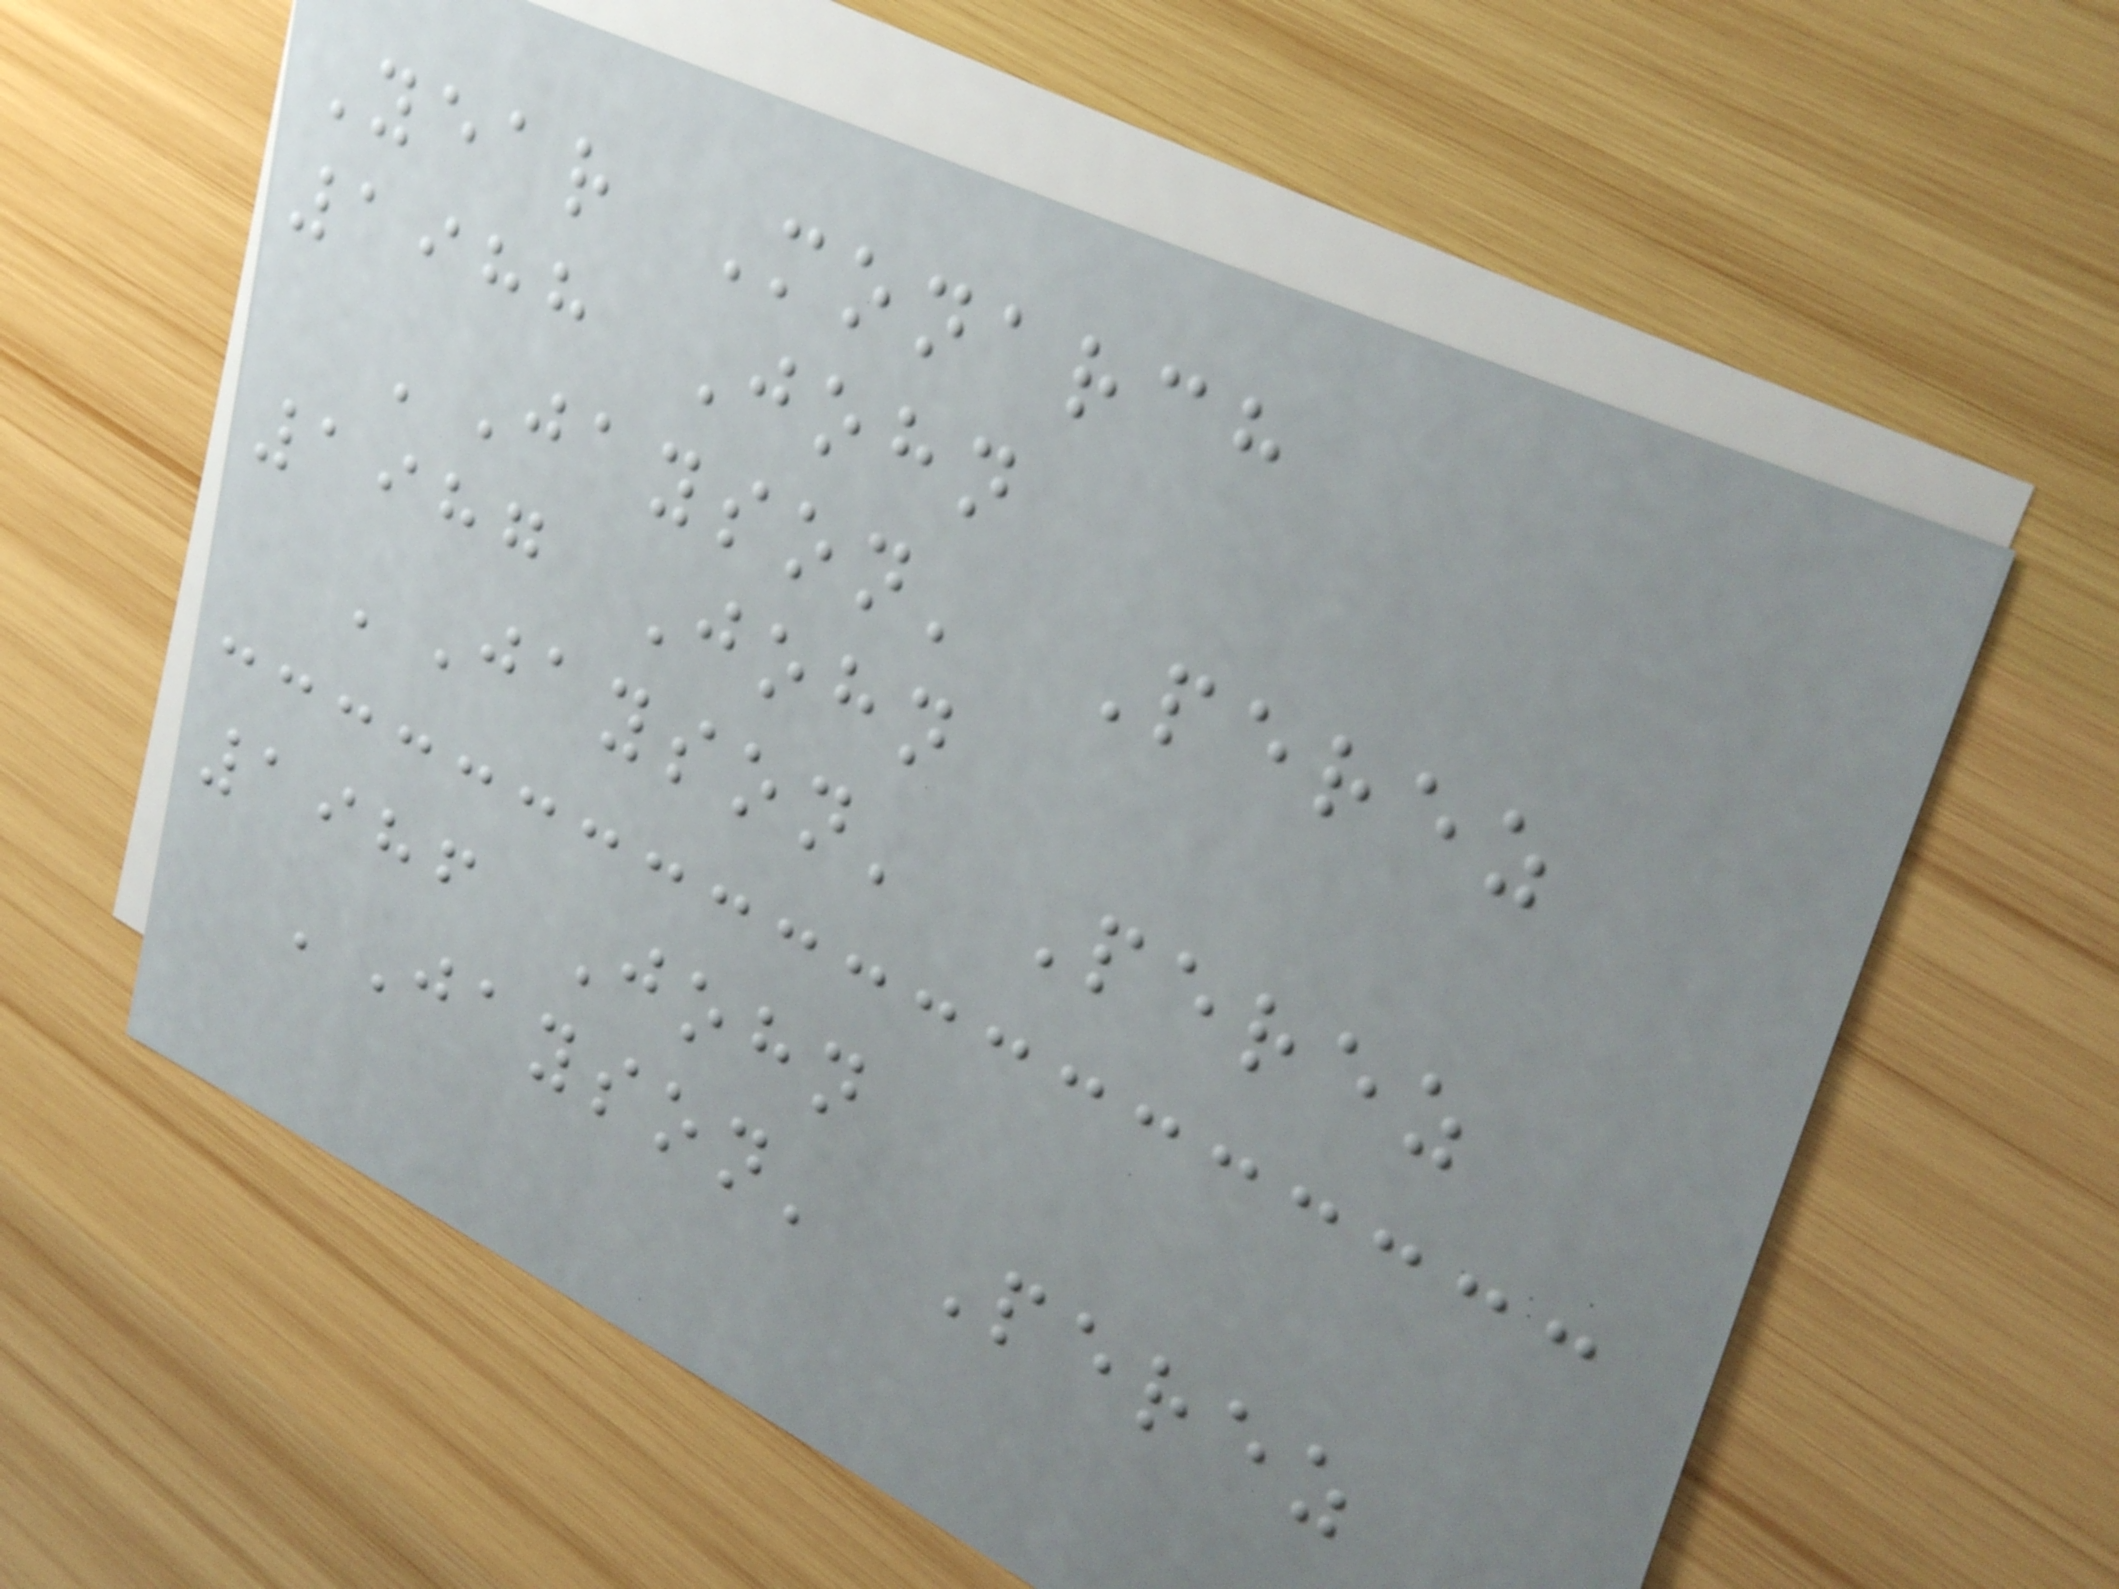Year Monarch
1988 John
'Jayson' Perez
1987 John
'Jayson' Perez
1986 John
'Jayson' Perez
